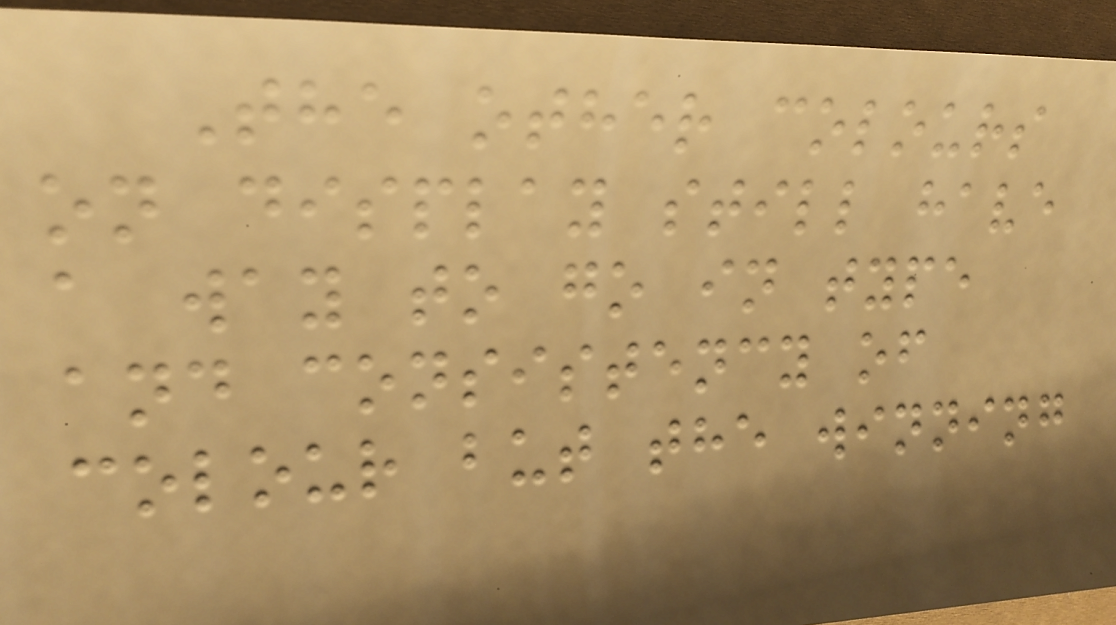The other colours
on display still have
a way to go in type
and consistency of
colour but the winning
